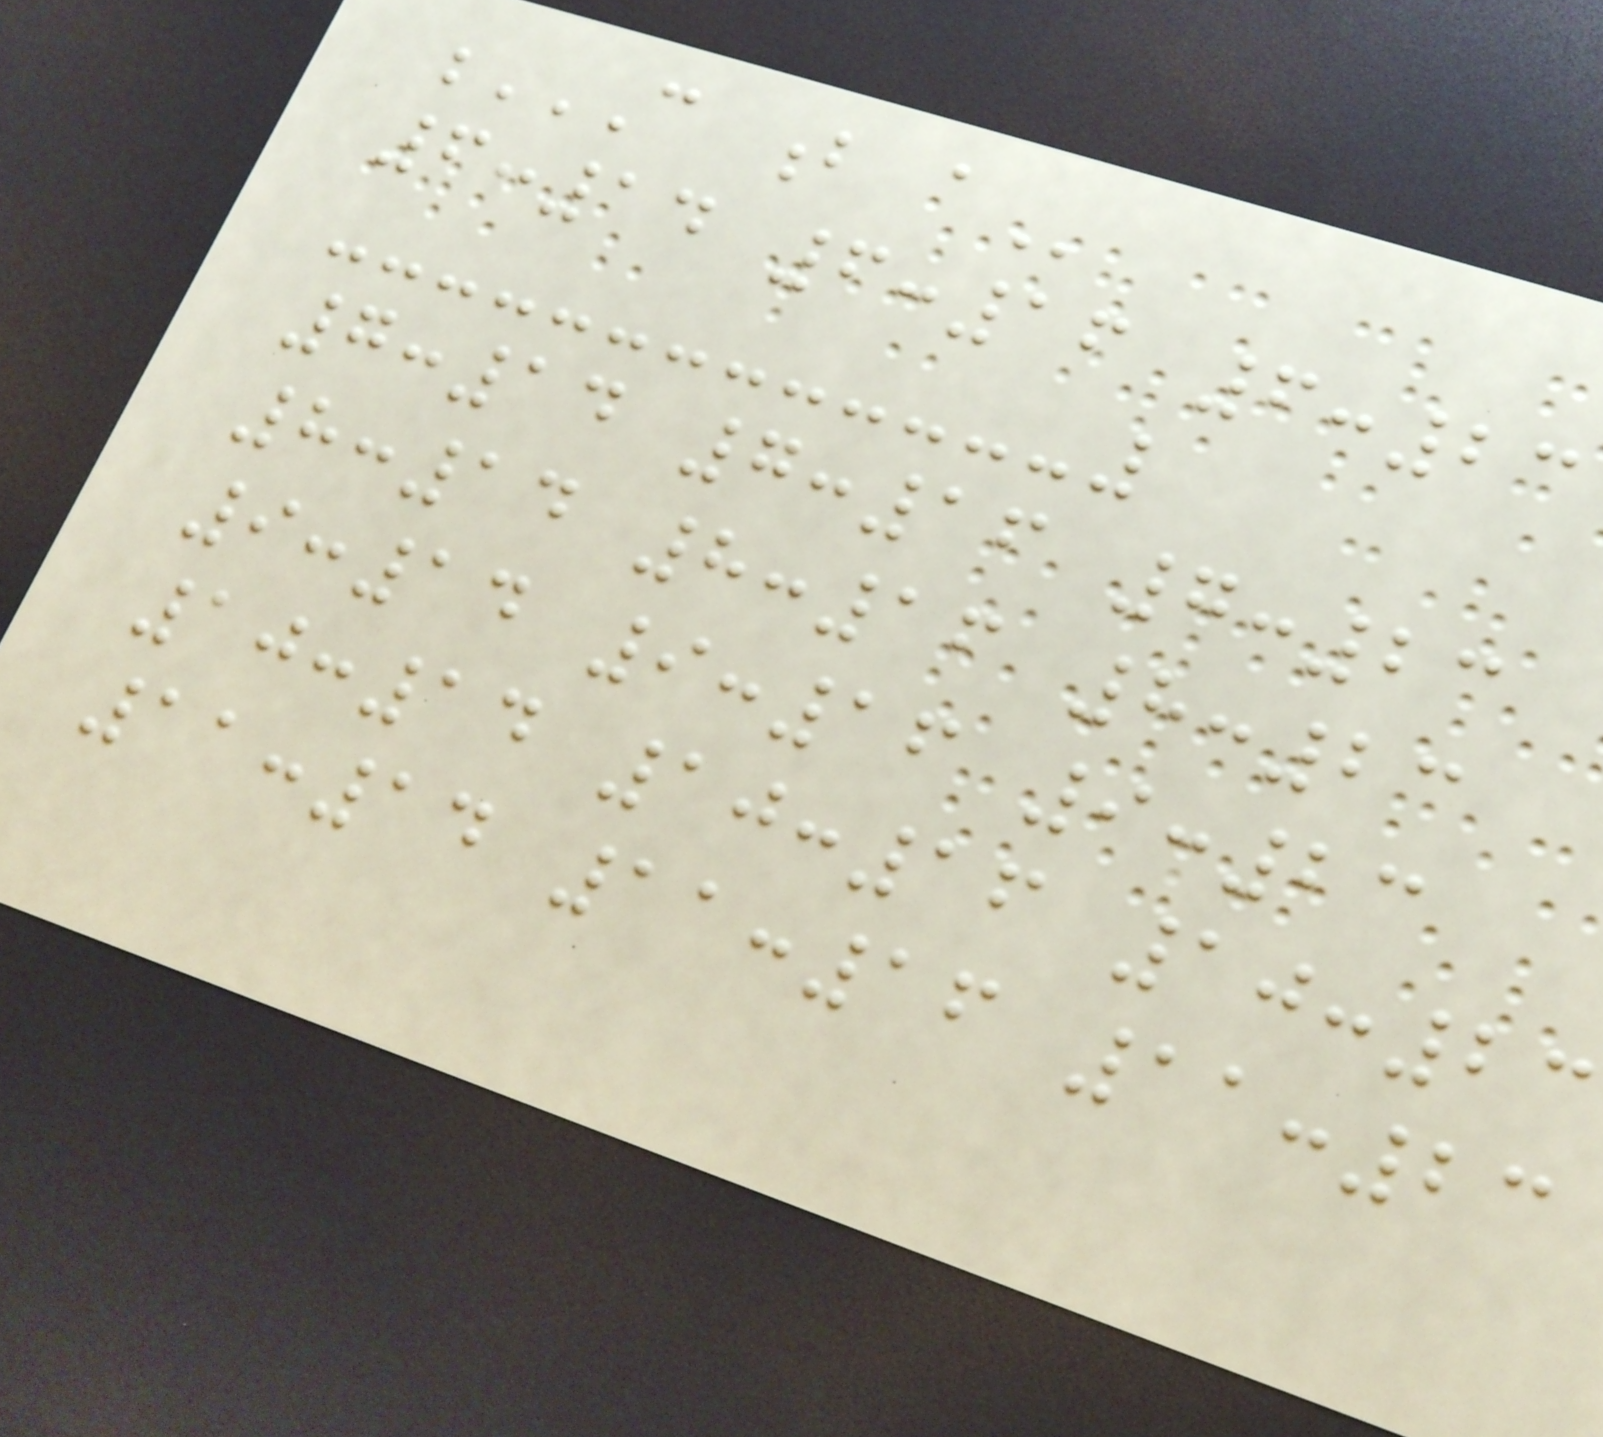C B A
6:14 6:16 6:23
7:14 7:16 7:23
8:14 8:16 8:23
9:14 9:16 9:23
10:14 10:16 10:23
11:14 11:16 11:23
